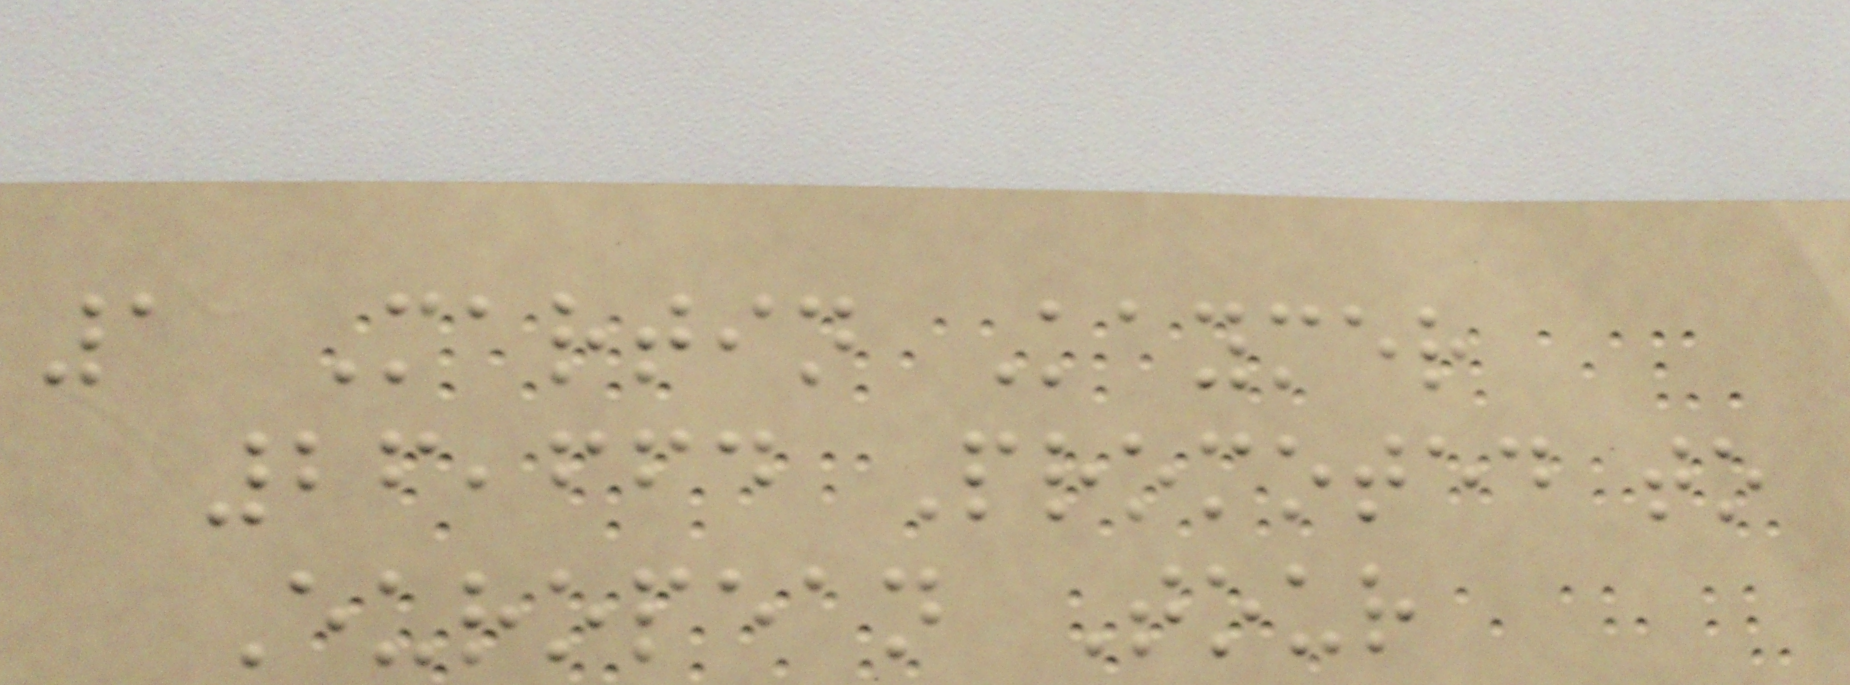1 Martin Kaymer
26,664 Promoted to
European Tour
